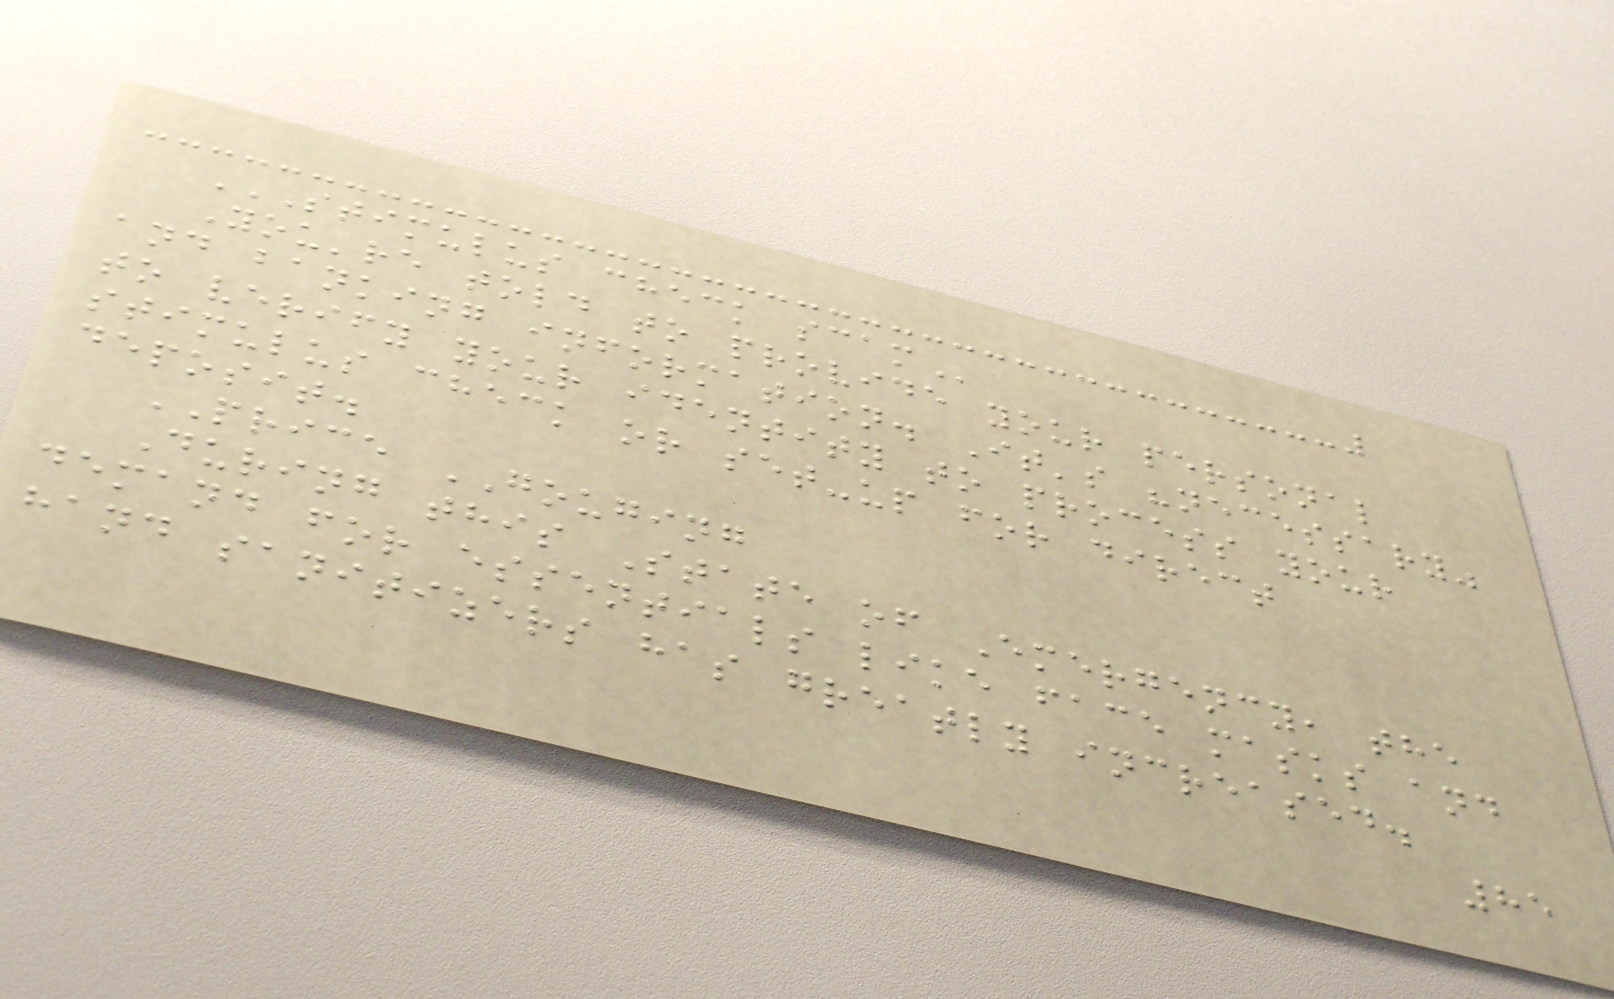STIMULUS CHECK SCAM
You're told to provide your personal
and banking information. It's "necessary"
to verify your identity to process your
stimulus check or set-up for direct
deposit.
PRICE GOUGING
During this State of Emergency, the
demand for essentials like face masks and
hand sanitizers has greatly increased.
85
